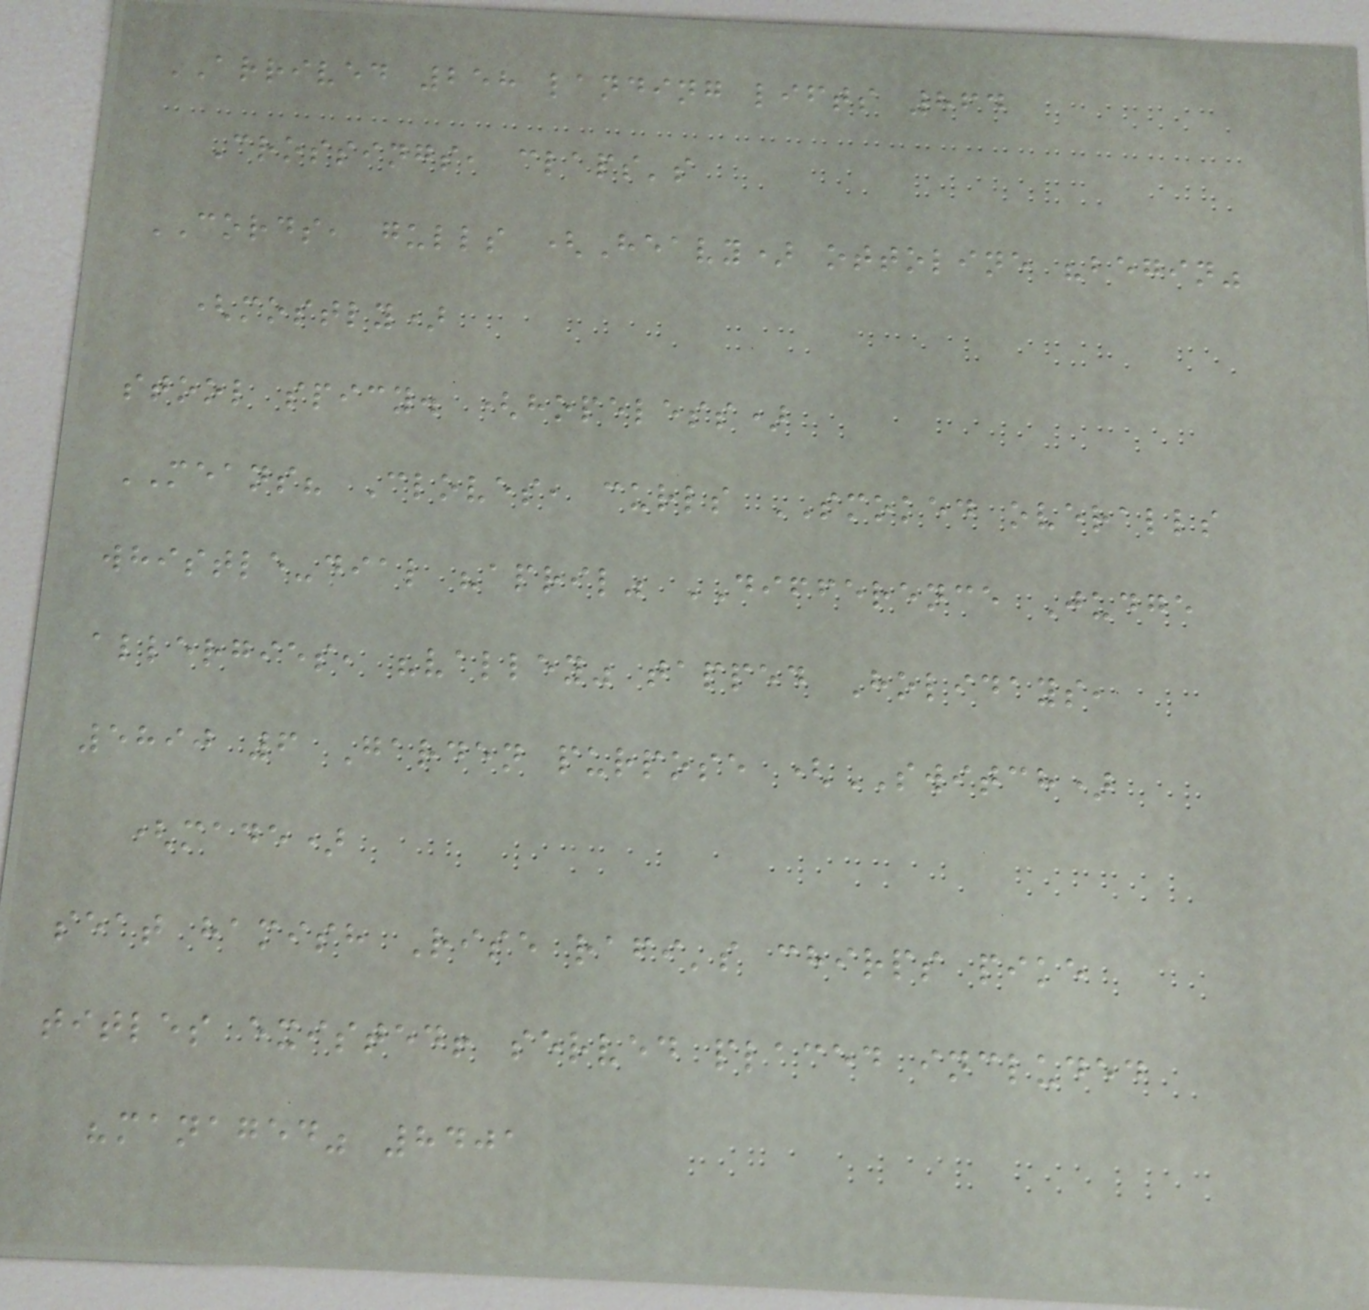ARRIVED 258 landing lifts 864
Crossings, claps's
CORDS, gulls (Heavy) ottoline "begin"
(mostly)
stool spicy. (hopeless)
MEANS? Cloves, curls SMOKED overalls
whistle-dial "april" DIFFERENCE Judge
allergies, "valley" tapped Holidays,
5890 6 Garden purpose (SWITCH)
(made)
seat hamish Rise rafi's chirps pike
titles existed! served placed included
"managed" 8401
